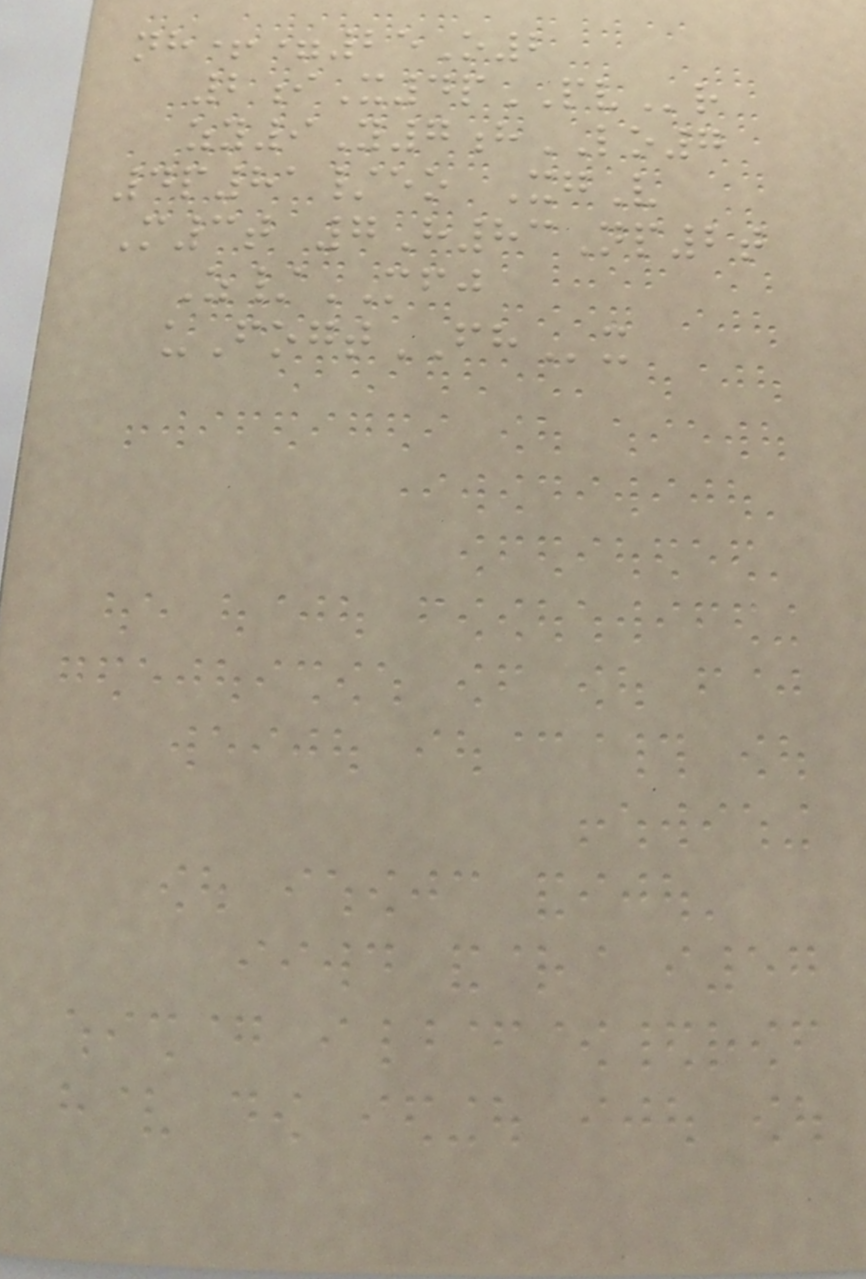nh+=25O2
2iX4pPVr
zy9Y7hLO7
4p81/eo XgV
M3t 7H83Np2t
Z/MFJ
uFogtFHx
